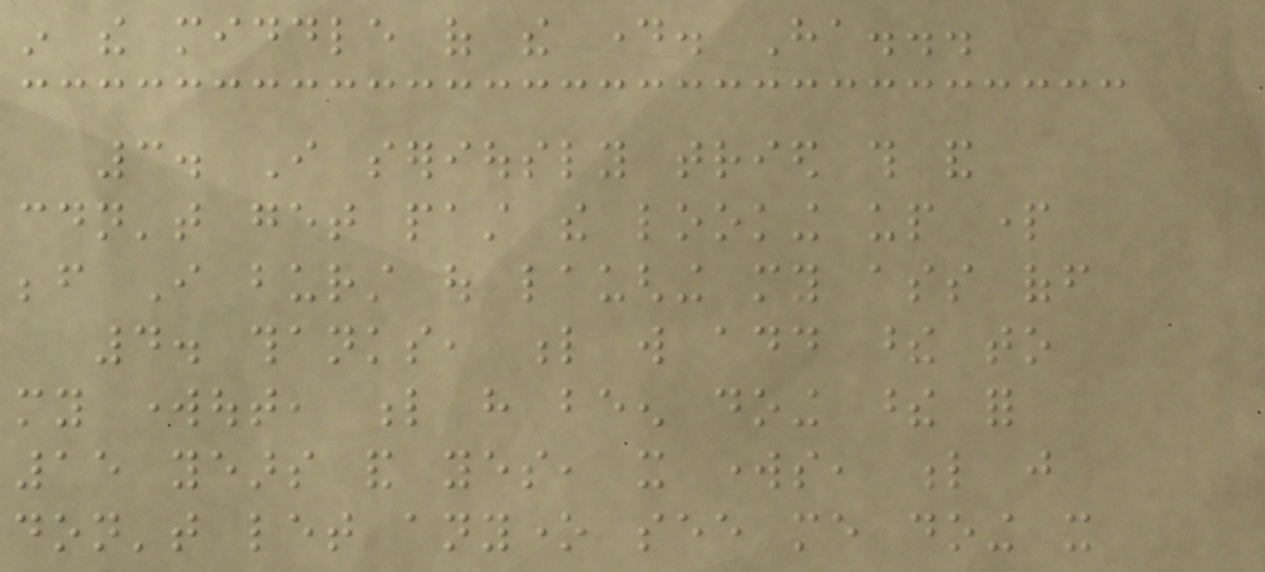in the middle of the day. Ha...
3. I seriously tried this and
couldn't get past the looking up part
before I burst out laughing my ass off
4. thanks, l will add these to
my workout, l have been doing these for
15 years and yes, it works, l just
don't let anyone see me doing it
